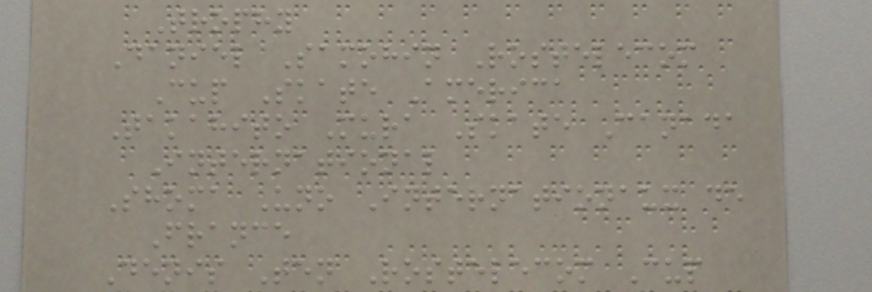Trophy
Daniel Samohin Rostelecom
Cup Skate America
Takahito Mura Skate Canada
International
Shoma Uno Internationaux de
France
Denis Ten Rostelecom Cup
